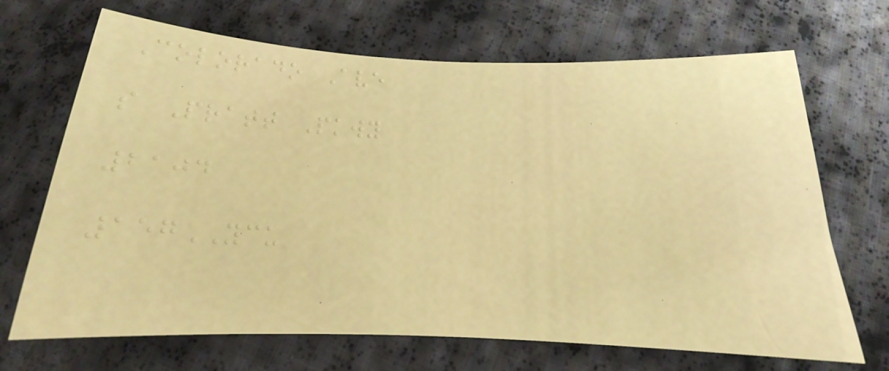Colorado Ave
s Pratt Pkwy
2104
157YCU
